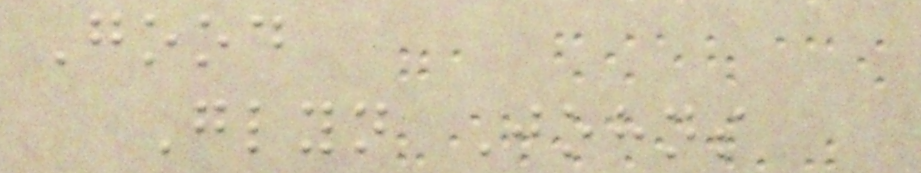Good
Glyn Johns
